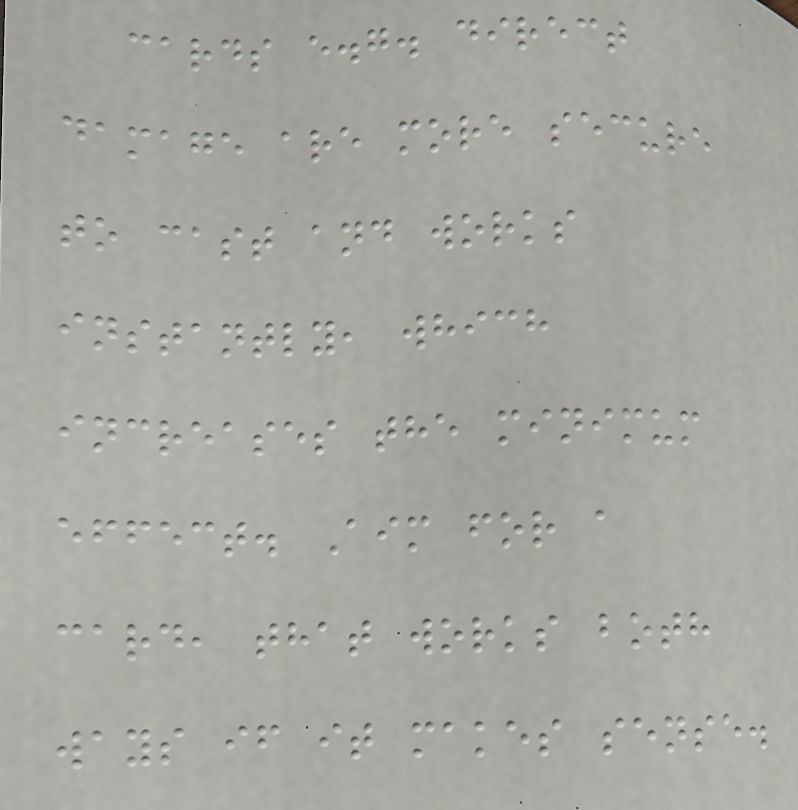cards e.g. direct
damage are more secure
to cast and works
instantly, which
increases the minimum
effect. Aim for a
card, that works both
ways if it makes sense.
